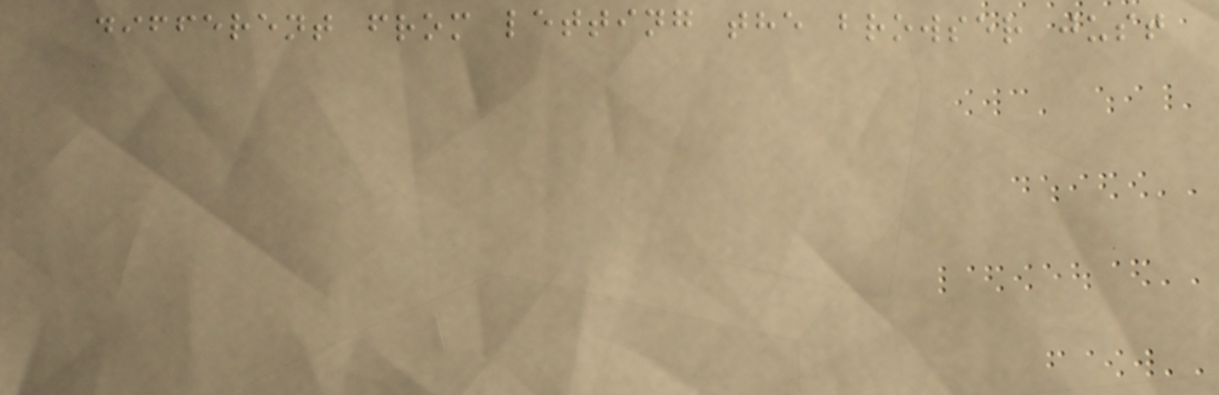different from letting the browser just
